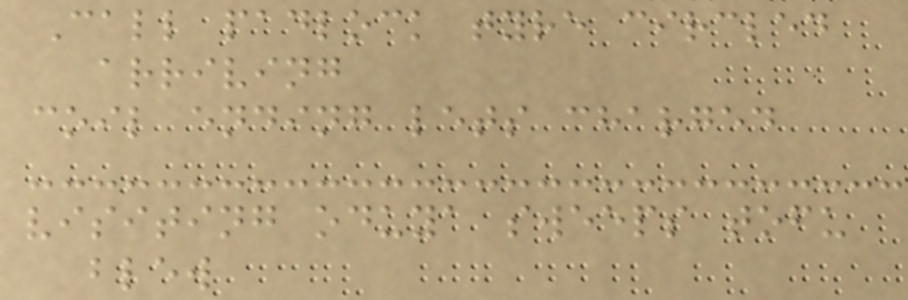Call padlock tyre circled
arriving
coil ending lets charged
visiting oduya sweeps tofu
blew
